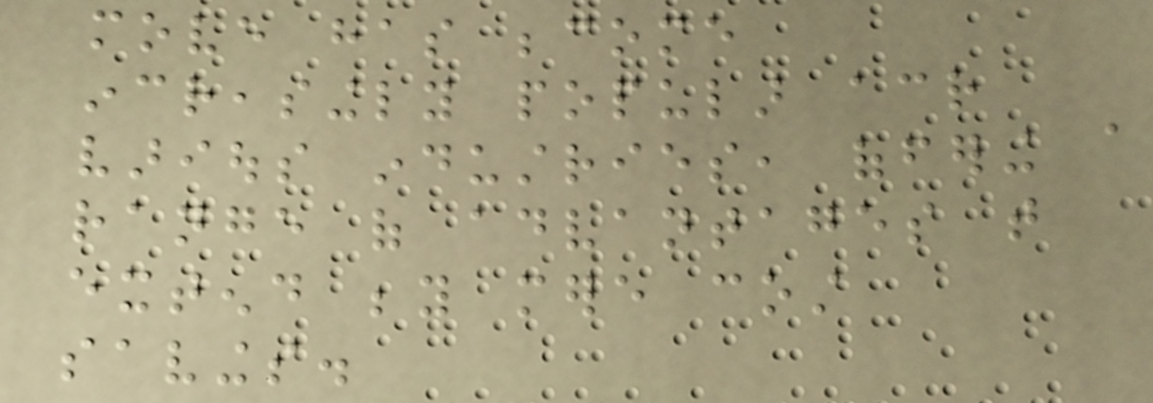move has become
increasingly popular across
various industries, offering a
range of advantages that
extend beyond mere cost
savings.
